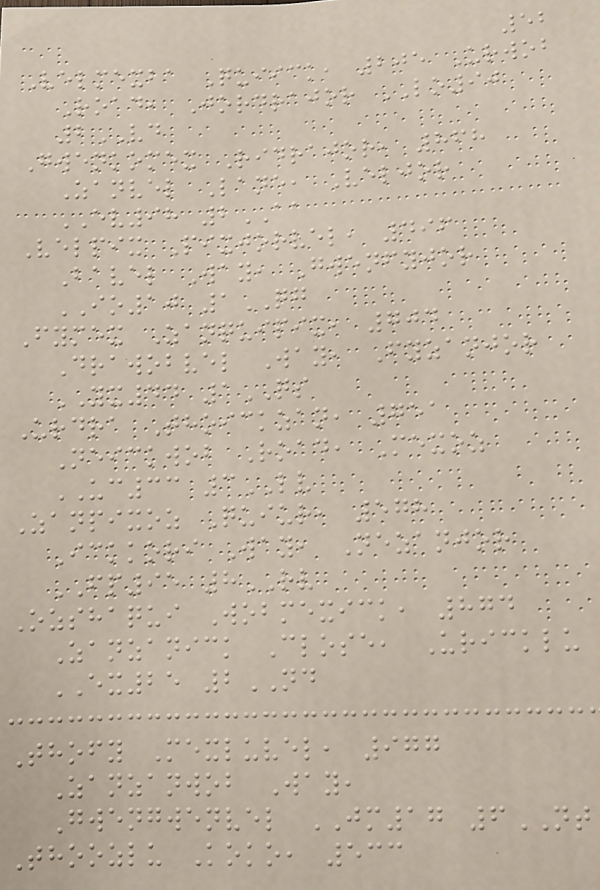52
Velmexba Quiick, 205 Urwob
Road, Jordrajor LO90
2VD
Gwenkomex Ridrajor, 868
Zanvel Lane, Veljor
EV98 2AA
Velpix Pixjorvel, 496
Bavel Way, Gwenfyjor
IO10 1QG
Fymex Zanquipix, 704
Drawobvel Way, Fyzanjor
YX44 1QS
Urdra Thoickzan, 751
Neickwob Road, Mexoz
UC33 3LV
Zanpixoz Quiur, 578
Ickkori Way, Nezanjor
FP95 8RV
Ozshaqui Wobmexick, 874
Zanzanick Close, Uricklu
EX25 2ND
Thofy Mexluvel, 977
Zanzanwob Way,
Gwengwenvel JM17 6NT
Thoozlu Koko, 533
